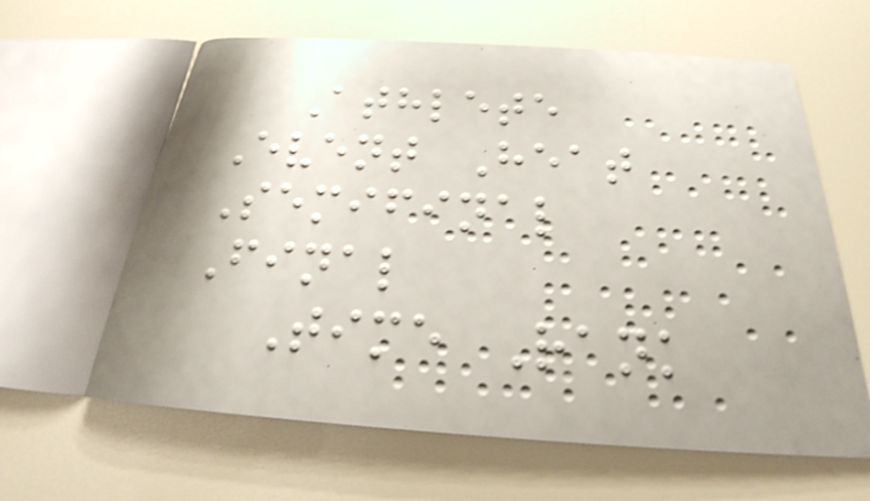Athlete
Event Heat
Semifinal
Final
Time Rank
